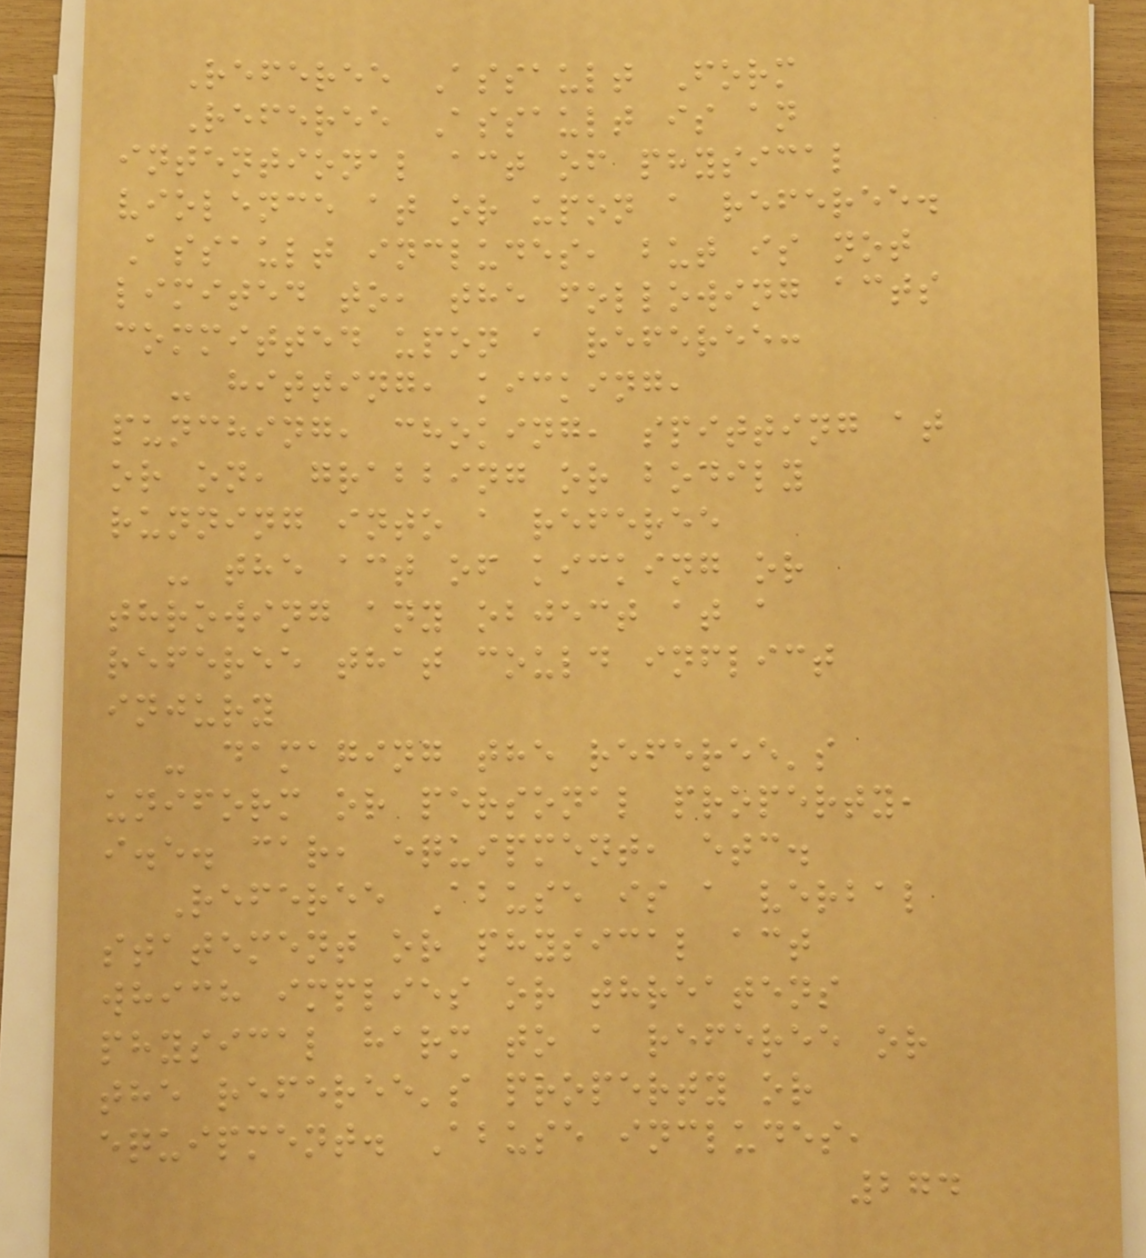Referee Assault Form
Referee Assault is an
intentional act of physical
violence at or upon a referee.
Assault includes, but is not
limited to, the following acts
committed upon a referee:
- hitting, kicking,
punching, choking, spitting at
or on, grabbing or bodily
running into a referee
- the act of kicking or
throwing any object at a
referee that could inflict
injury
- damaging the referee's
uniform or personal property,
i.e. car, equipment, etc.
Referee Abuse is a verbal
statement or physical act
which implies or threatens
physical harm to a referee or
the referee's property or
equipment. Abuse includes,
274
